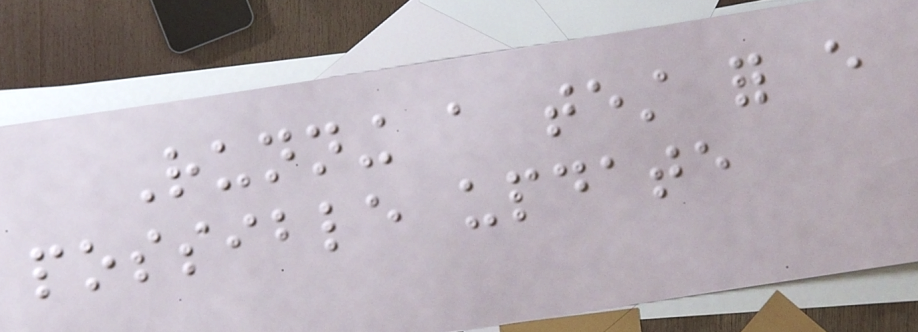Running a test for every
possible update
